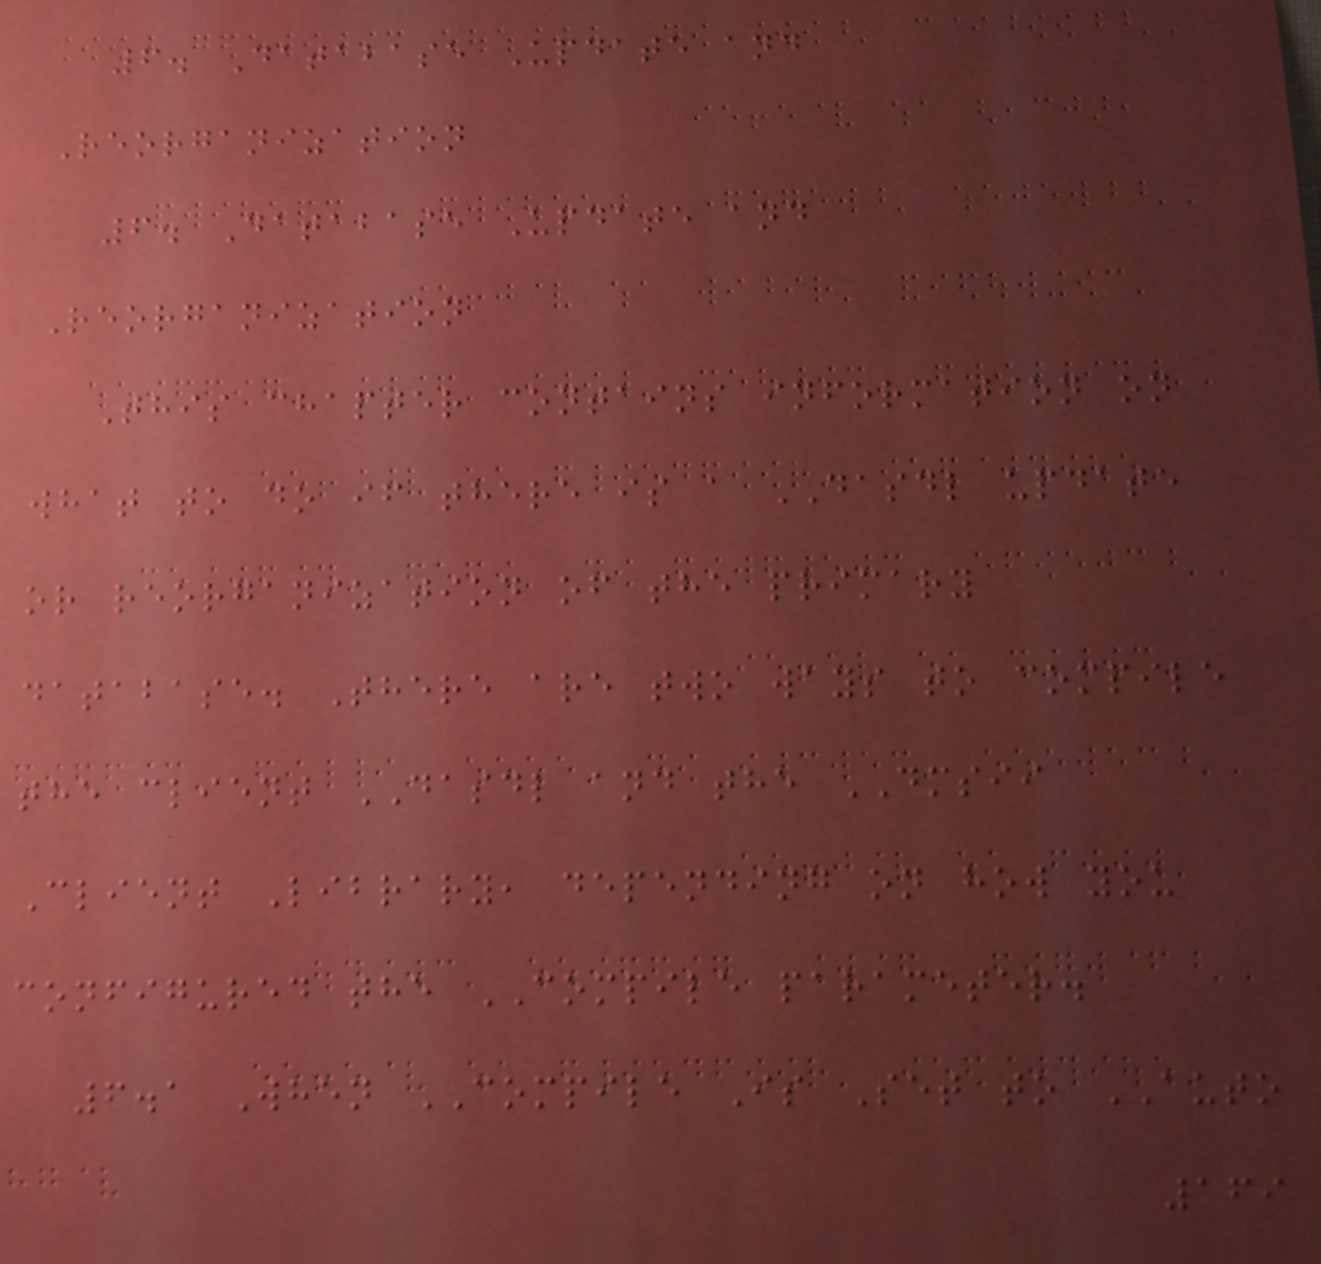6. Database Update and
Reorganization
6. Database Update and
Reorganization
This chapter contains information on
what to do if there is a DASDL update
or reorganization of the primary
database. There are two ways to compile
the client DASDL and the DMSII
Client Library, depending on how you
configured the COMPILE parameter.
6.1 When COMPILE Is Set to AUTO
169
